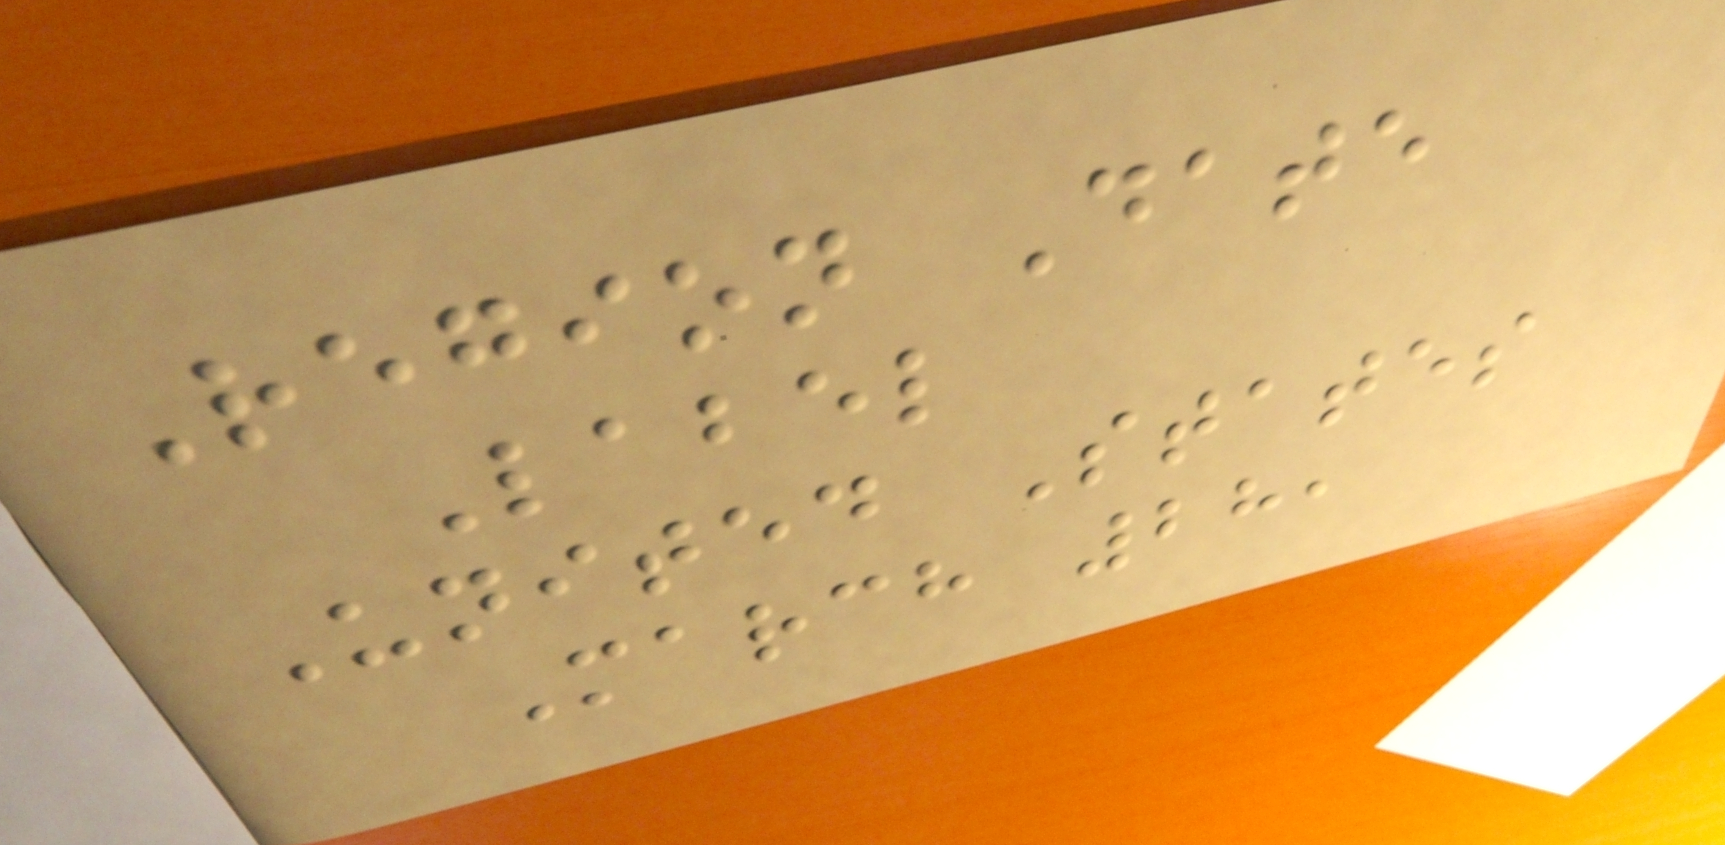Region Date
Label
United States
March 28,
